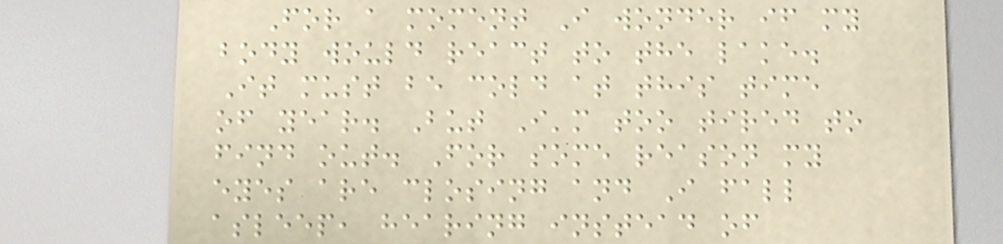For a moment I wonder if my
body would react to the lake.
It must be cold at this time
of year. But I'm too tired to
find out. For some reason my
eyes are closing and I fall
asleep, hearing instead of
